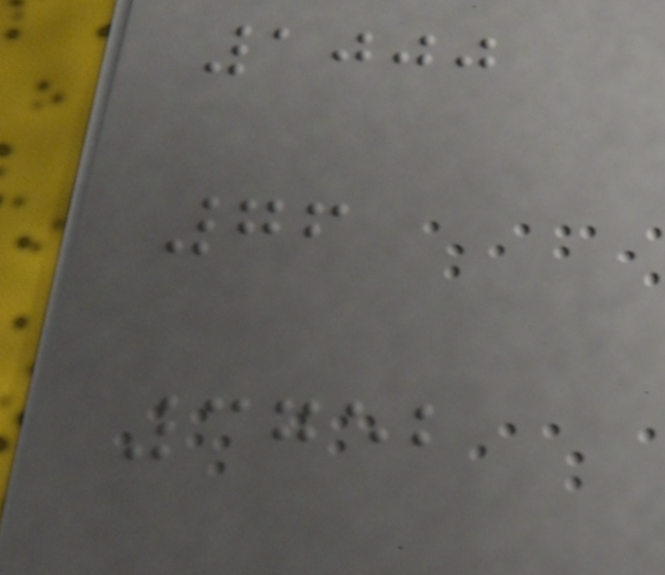1000
76
3752
